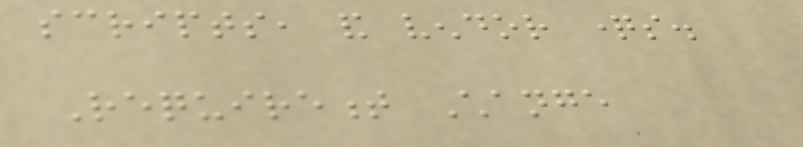scripts, and vendor questions.
Requirement Change
